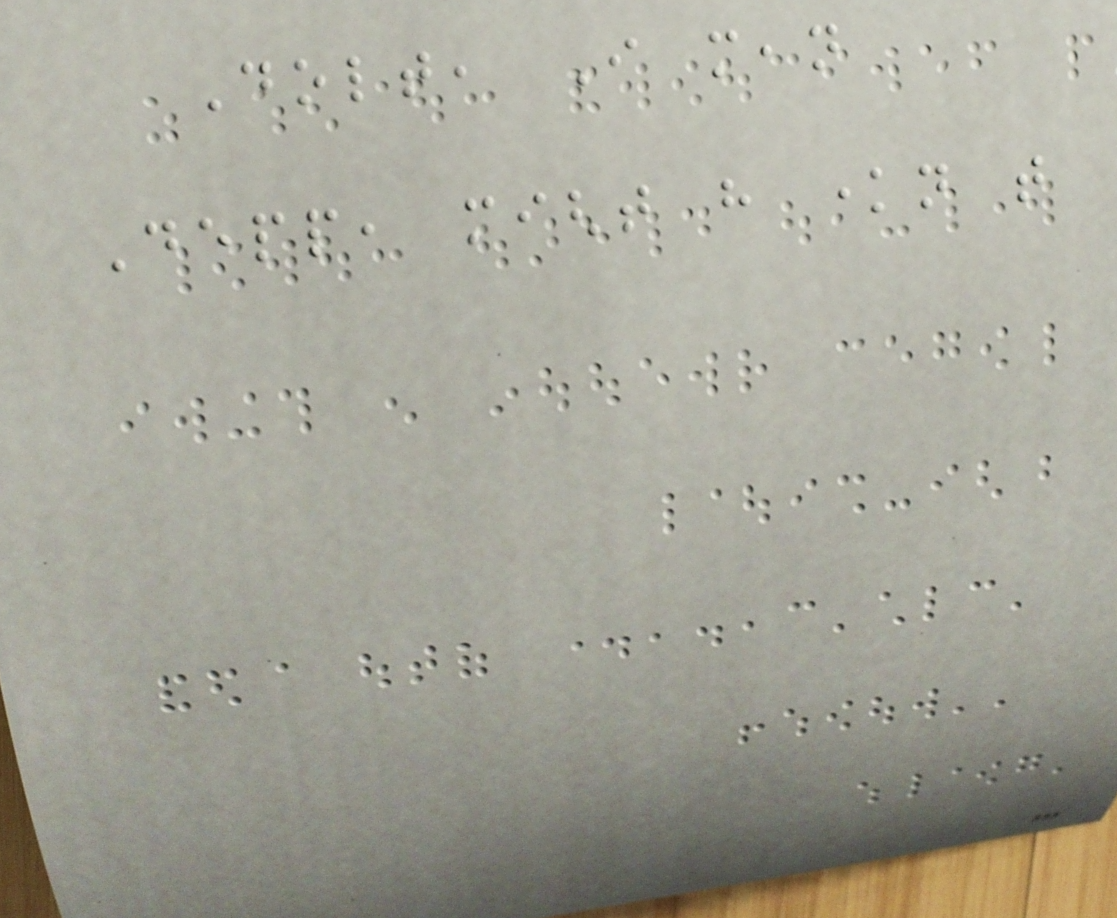Dolt, I mean
Depp, might have known that
